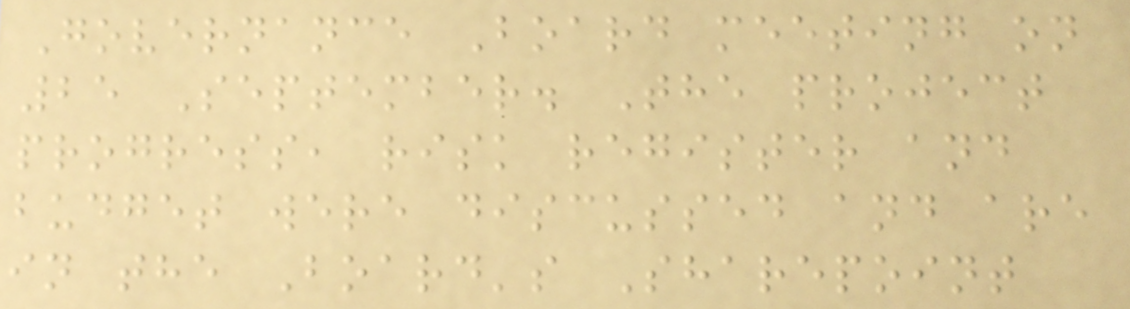Governance Board meeting on
25 September. The project
progress, risk register and
budget were discussed and are
in the Board's Sharepoint
